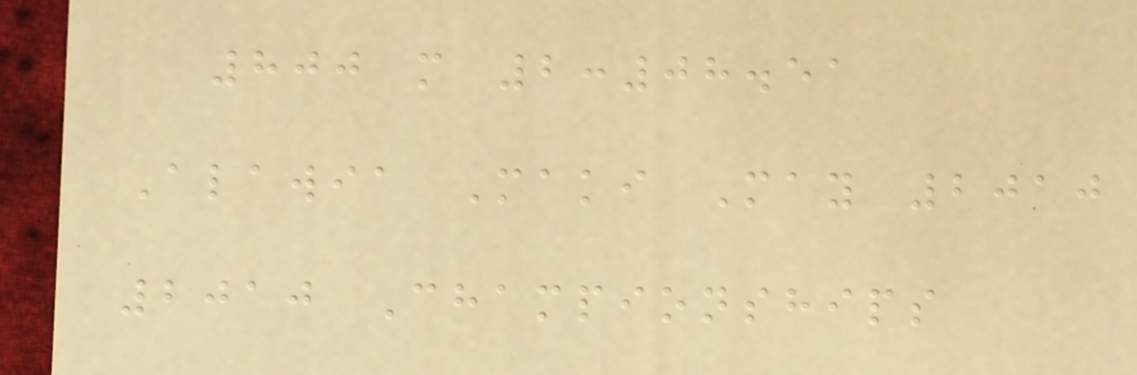800 m 2:08.51
Alawia Maki May 2010
2010 Championships
